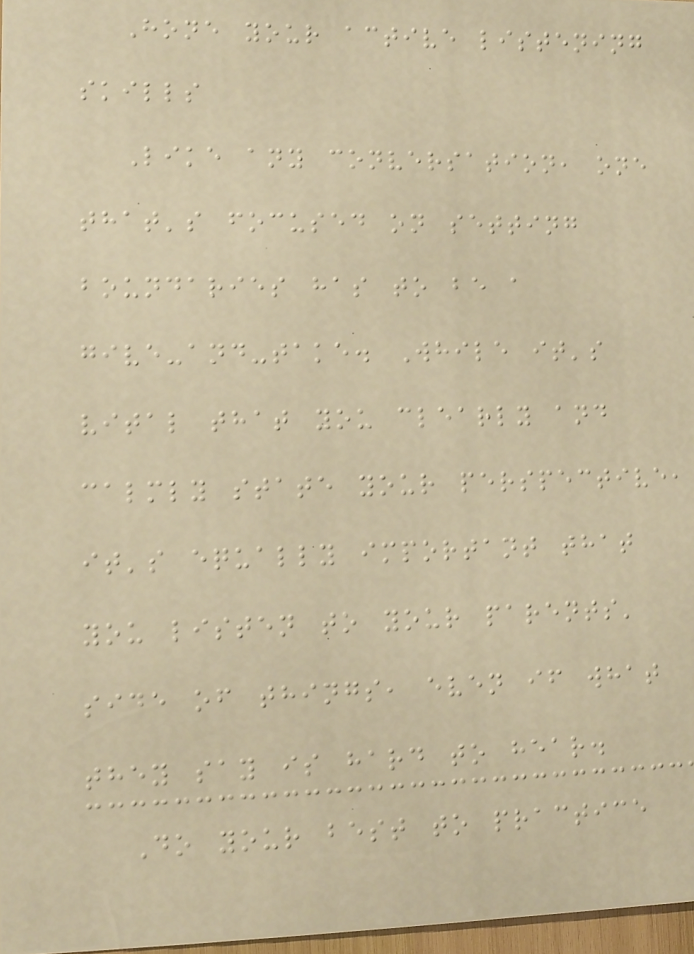Hone your active listening
skills
Like any conversation, one
that's focused on setting
boundaries has to be a
give-and-take. While it's
vital that you clearly and
calmly state your perspective,
it's equally important that
you listen to your parents'
side of things, even if what
they say is hard to hear.
Do your best to practice
